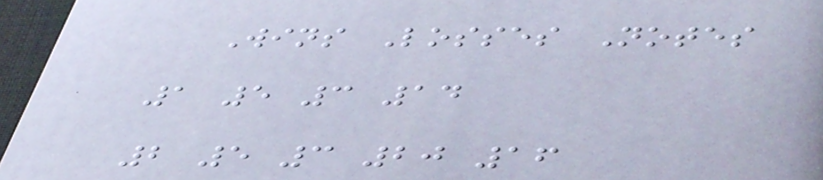Wins Losses Notes
1 5 3 14
2 5 3 20 16
